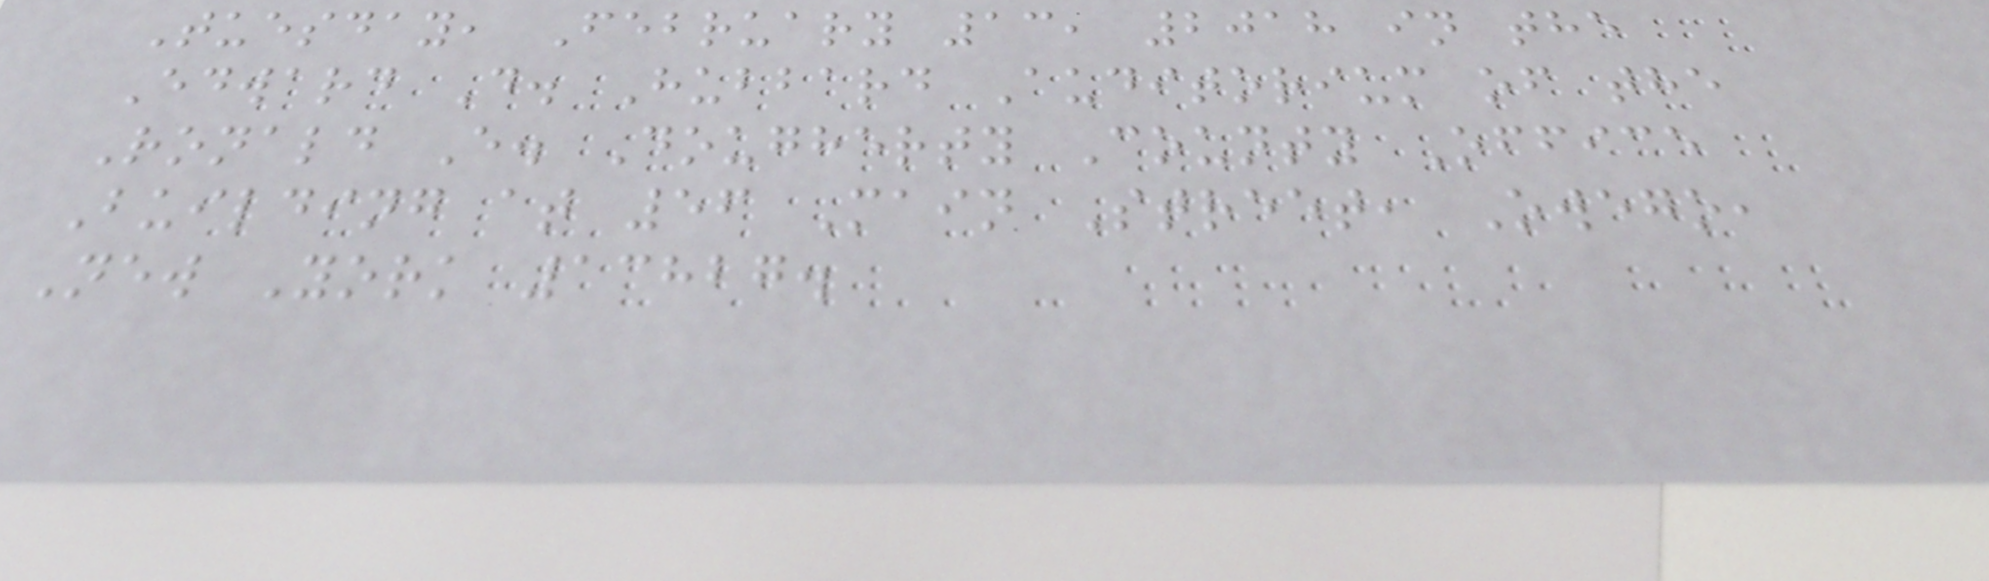Tuesday, February 13, 2018 in the
Edward D. Hubbard Auditorium of the
Ronald E. Dougherty County Office
Building at 56 Main Street, Owego,
New York 13827.
